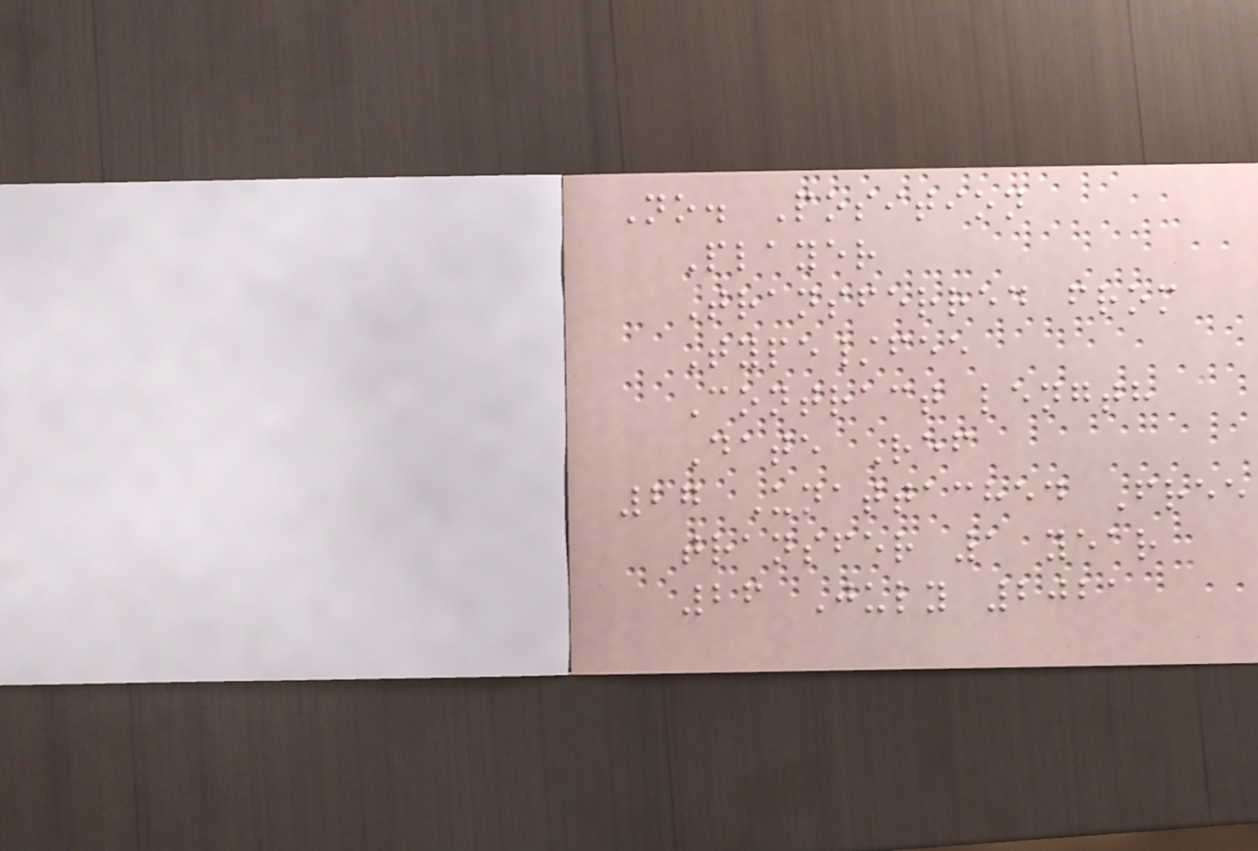No. Position
Player
Transferred from
Type/fee
Contract length
Date Ref
27 Unattached Free
transfer 1 year
26 July 2021
